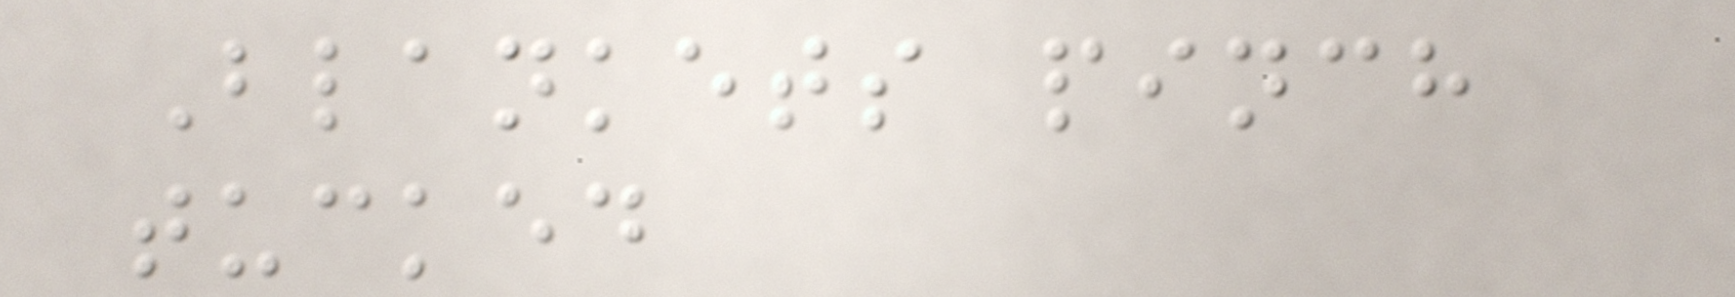Blankets pinch
tucked
